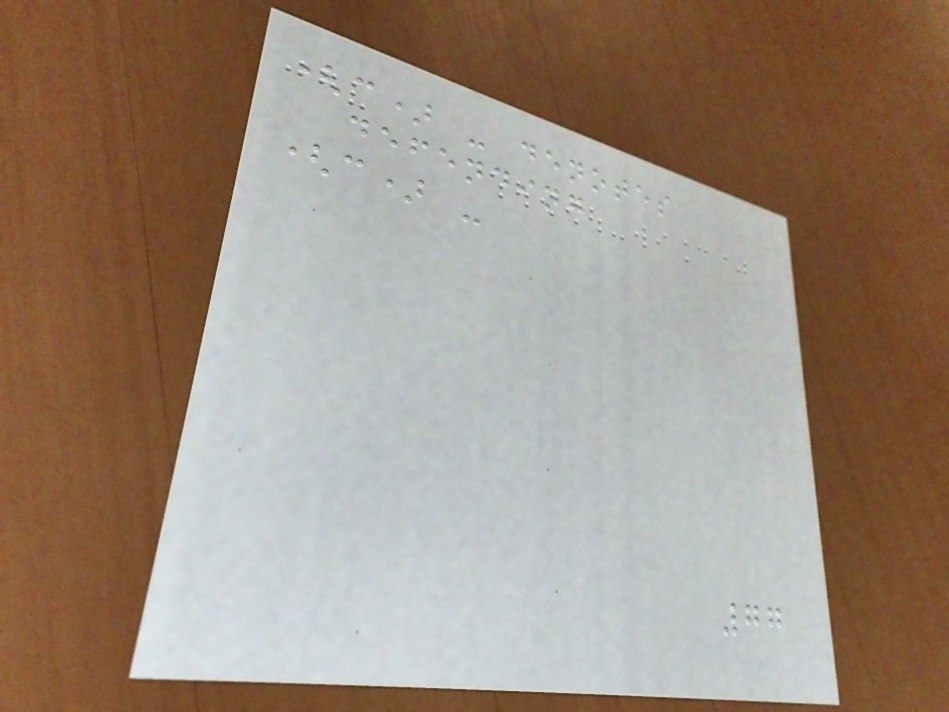(c) - denotes
defending
(c) -
77
